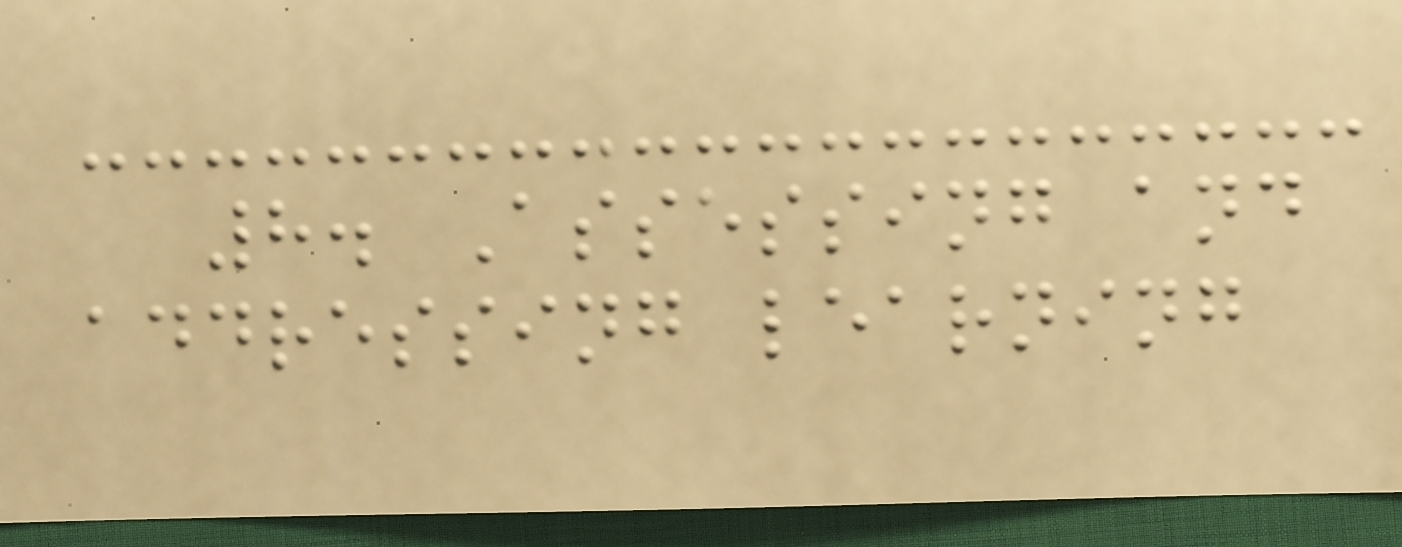8. Assessing and
addressing learning
